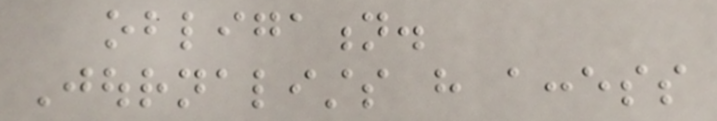obligation.
Journalists have access
